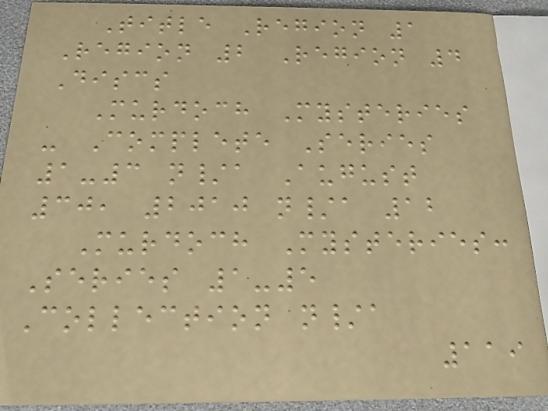Title Region 1
Region 2 Region 4
Discs
Murdoch Mysteries
- Complete Series
1-3 n/a August
30, 2010 n/a 12
Murdoch Mysteries:
Series 1-5
Collection n/a
119
